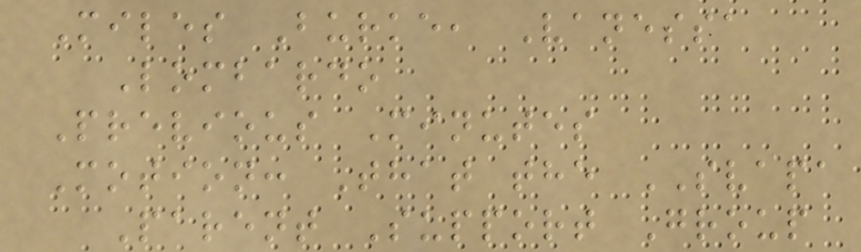Miles Burke, Vanessa
Lombardo
Previous Minutes
Motion: That the SVAPA
Parent Support Group
